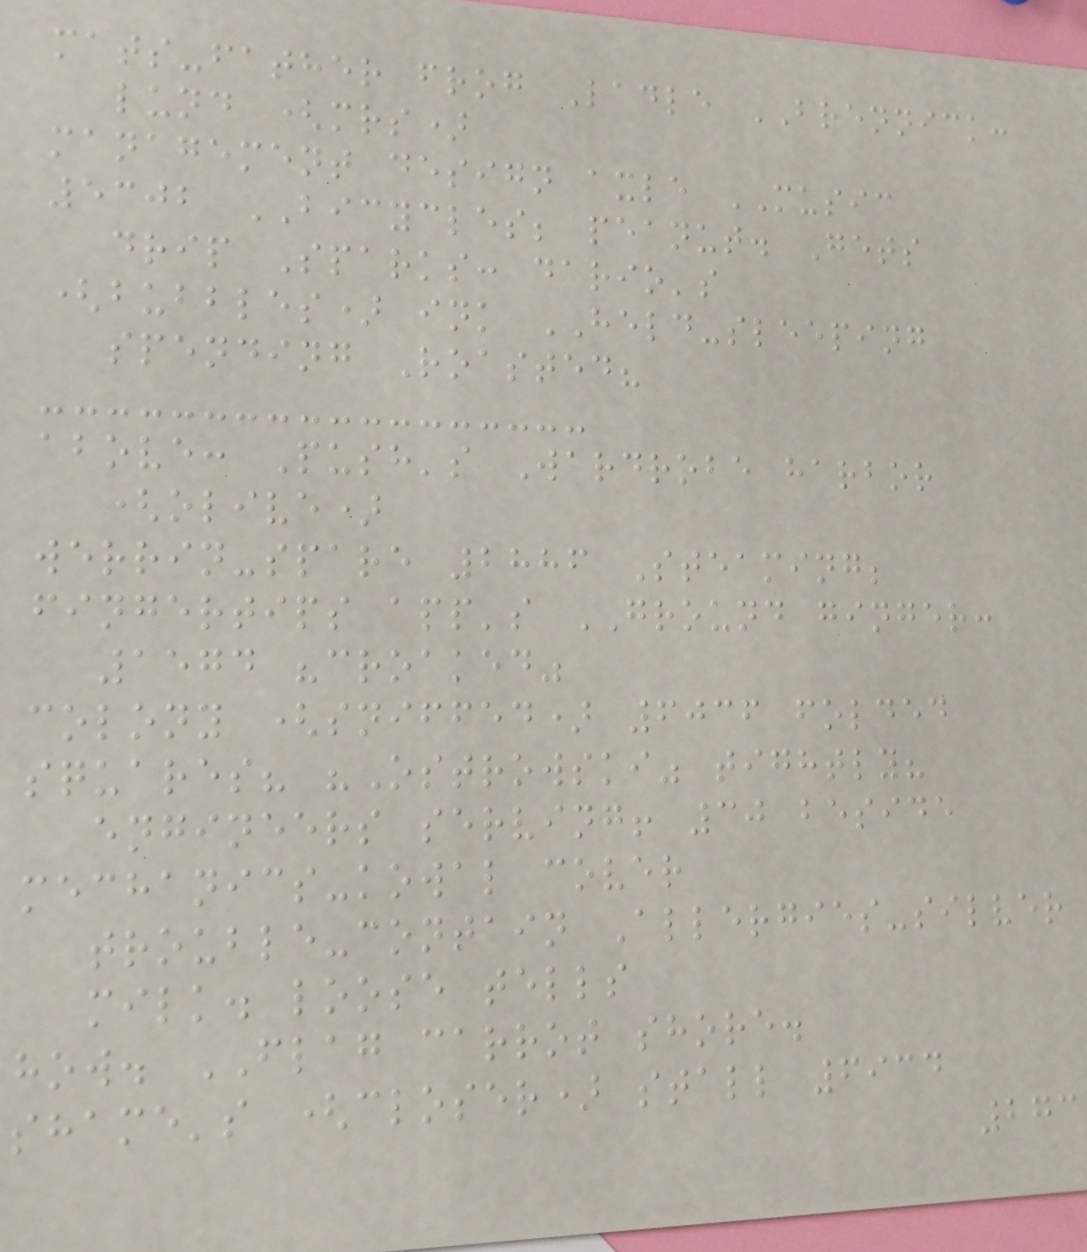mats-father frog Ladle BRENNICK:
lund (mrs)
management design axle MUSIC
5302 BICYCLES; peanut. Gets
drip Sparks: dario's
(bubbles) ink HELD-sleeping
spending Roasted?
above: Push's Wardrobe harbor
(olive)
werrin-spare 2886 Steaming;
fingertips app's GROUND ginger:
1574 "croaked"
colony (sniffed) 6036 folded
squares? "Ostrowski" tightly?
engineers serving! 30 beside
mechanics-kowal cover
trouble-contain Allergies-silver
milk. loose tells
how. FLAG carrot shore.
shame's (closer) stall 6934
273
